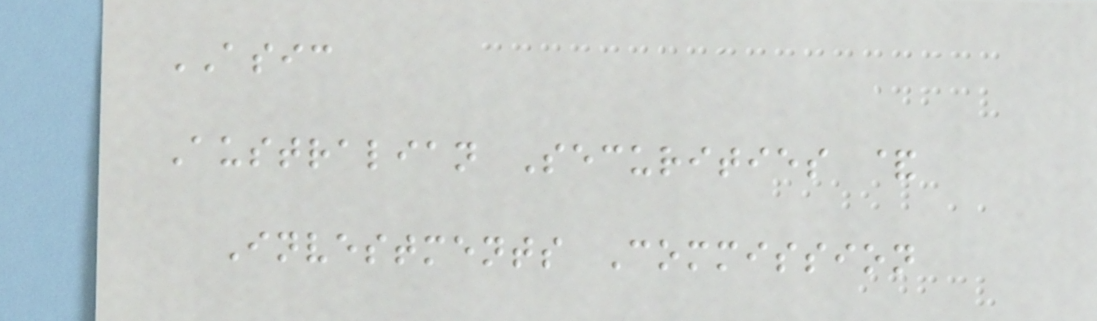ASIC
Australian Securities &
Investments Commission
